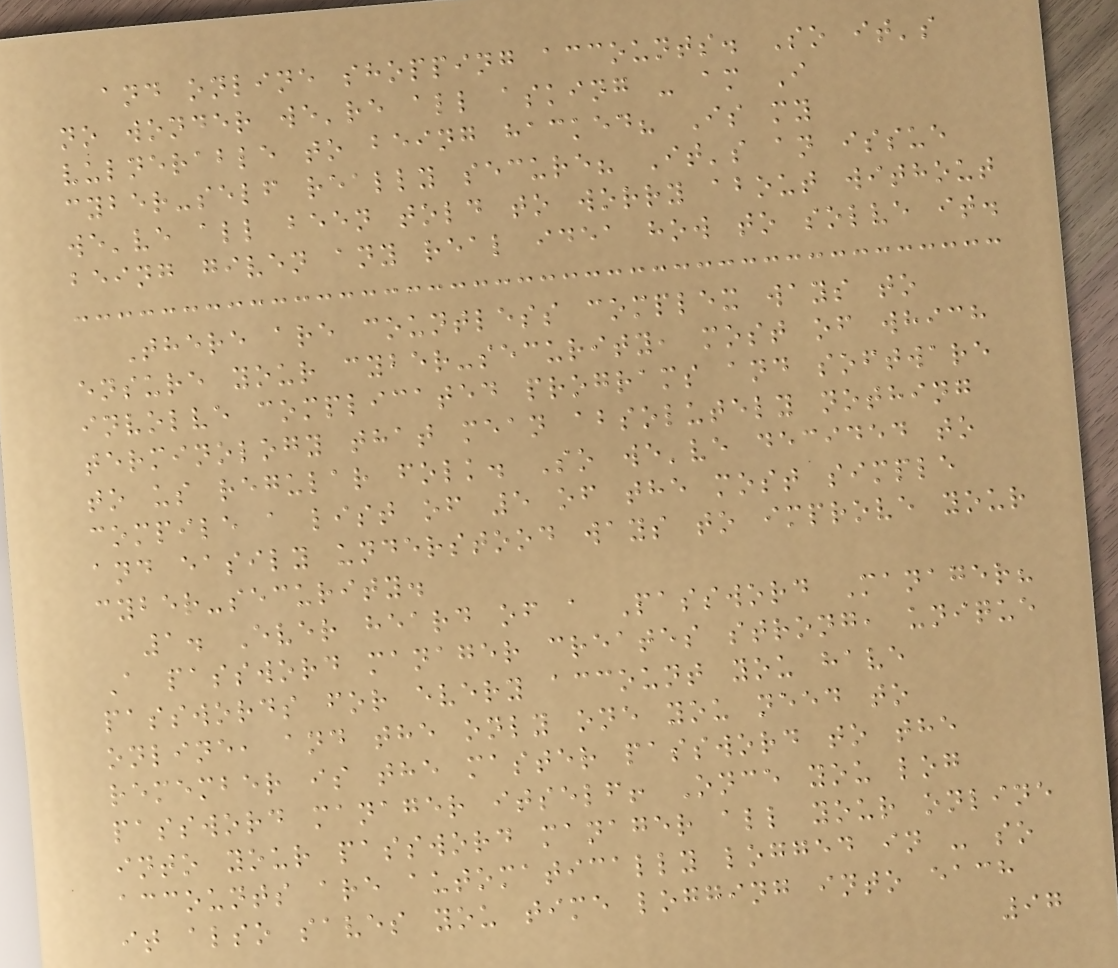and online shopping accounts. So it's
no wonder we're all asking - am I
vulnerable to being hacked? Is my
cyber-self really secure? It's an issue
we've all been told to worry about without
being given any real idea how to solve it.
There are countless complex ways to
ensure your cyber-security, most of which
involve complicated programs and software
terminology that mean absolutely nothing
to us regular folk. So we've decided to
compile a list of 5 of the most simple
and easily understood ways to improve your
cyber-security.
1. Ever heard of a Password Manager?
A password manager creates strong, unique
passwords for every account you have
online, and the only one you need to
remember is the master password to the
password manager itself! Once you log
into your password manager all your online
accounts are automatically logged in - so
it also saves you time logging into each
97
